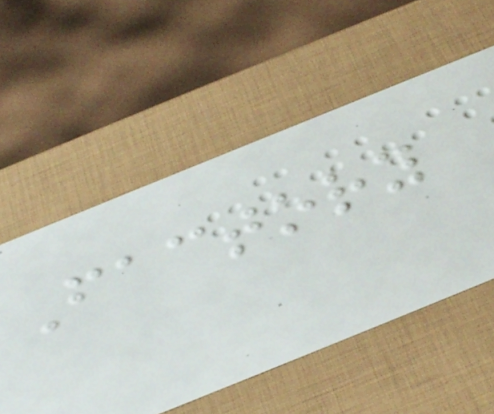Factory
